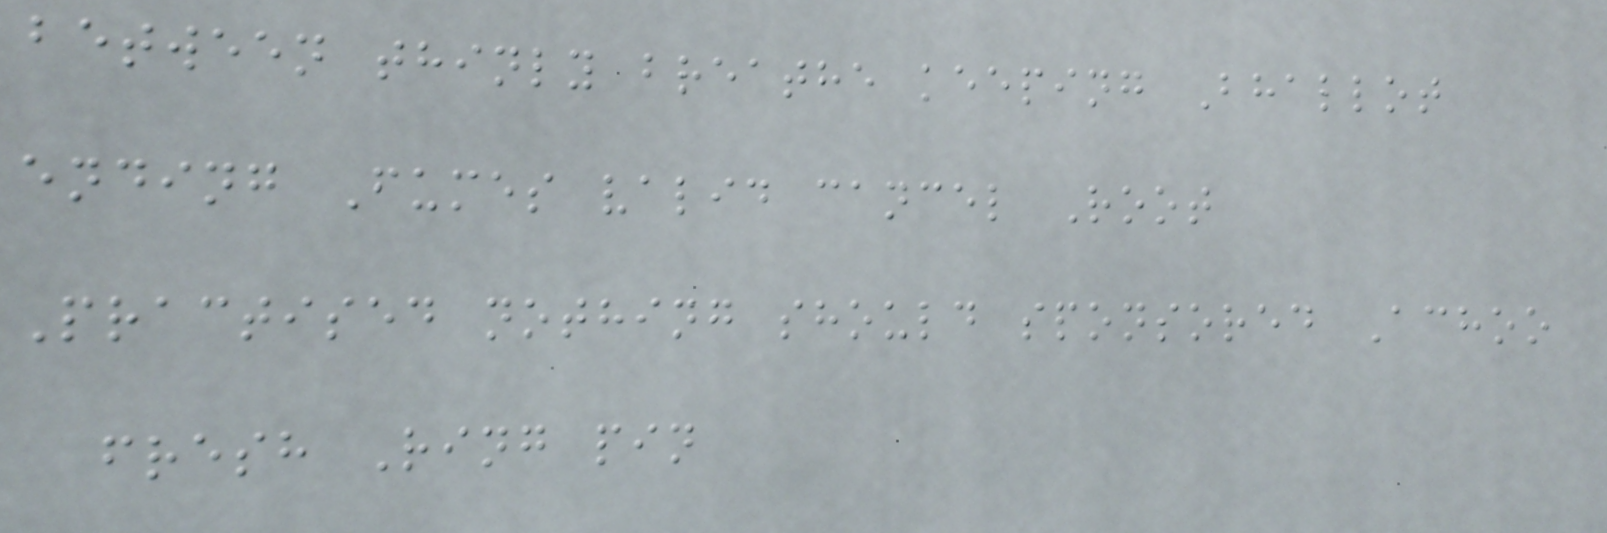between thinly breathe keeping Bhallot
ending Fumes valid cancel Root
Practised nothing should sponsored Achoo
fresh Ring pin
